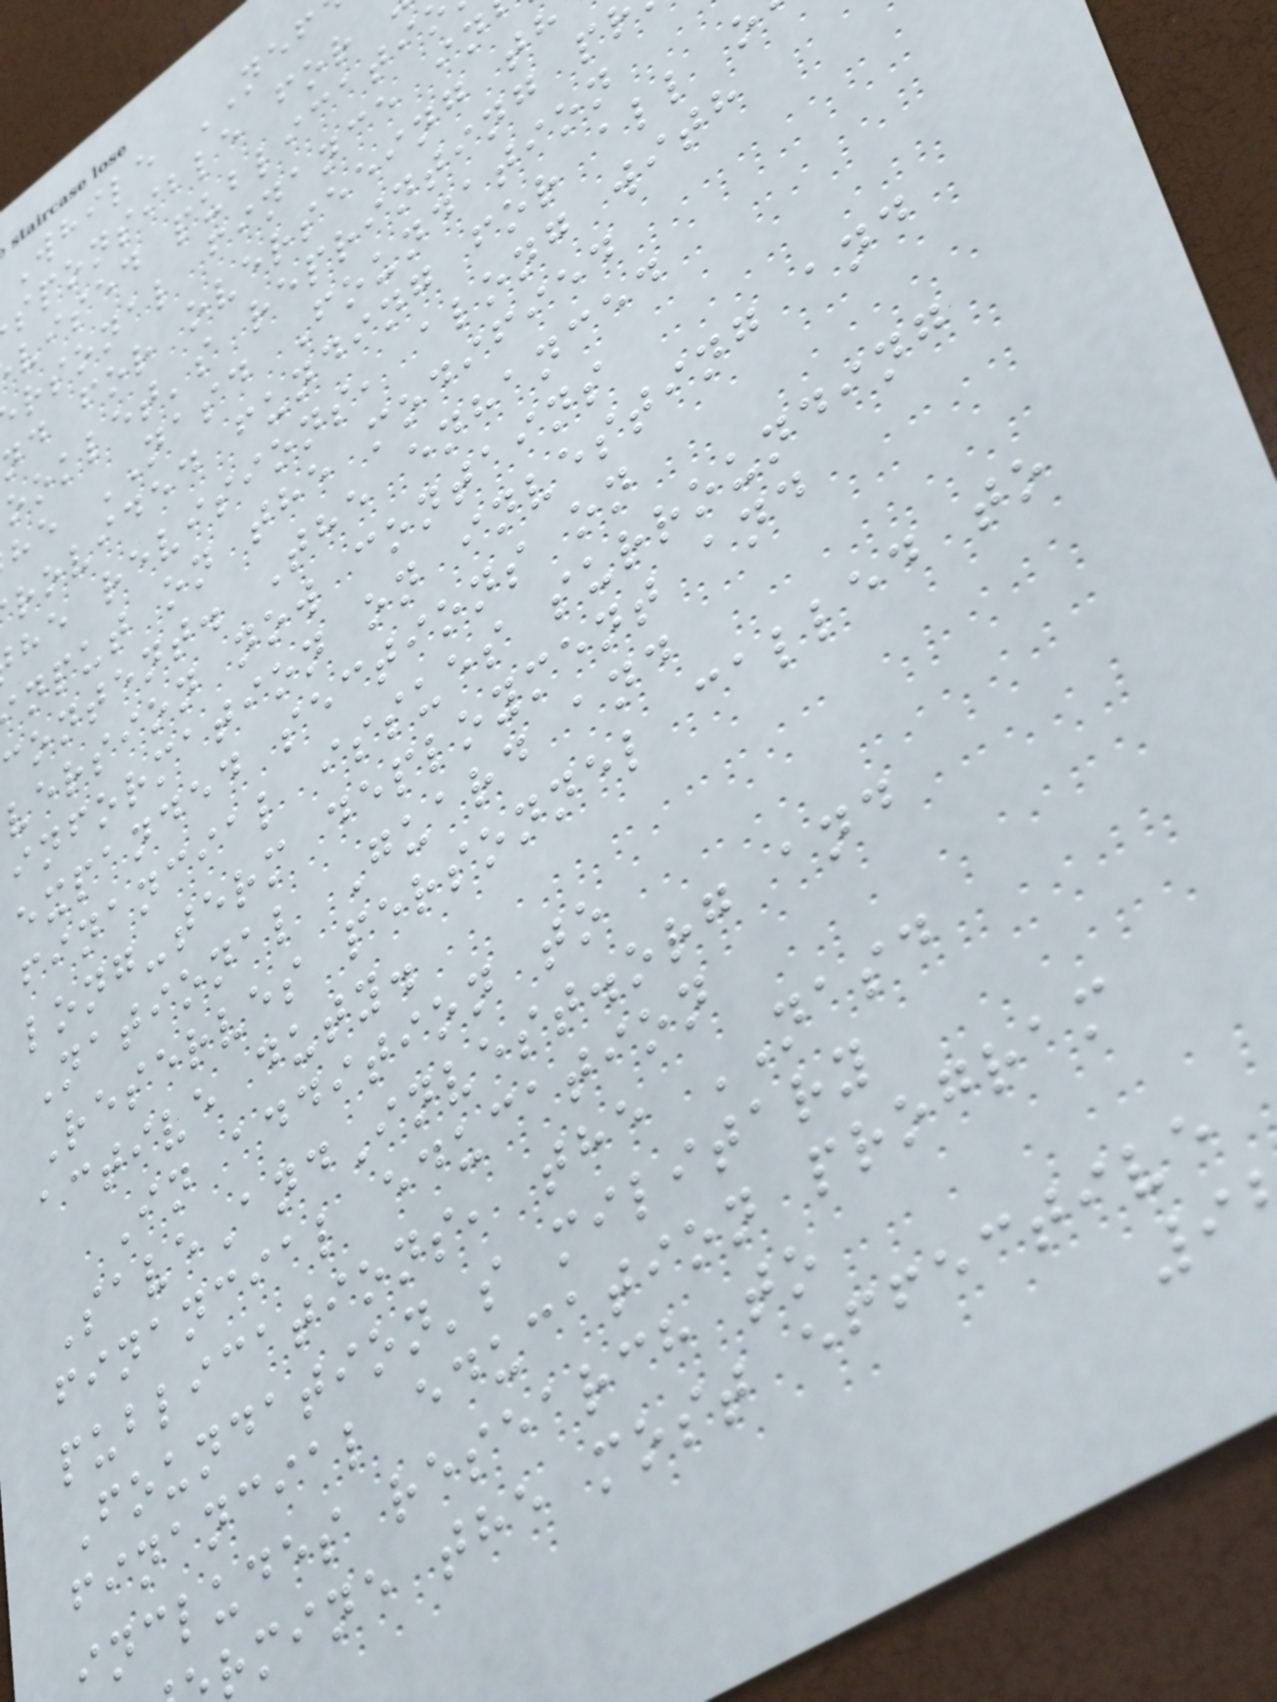While NEF
sponsible for
vised publicati
rsonal finance in
nd for overseeing th
ooklet's reprinting p
he NASD Foundation
rovided funding for all o
he revisions, along with
nput on the modified
content. The enhanced
version now contains
information on investing and
expanded sections on
financial issues surrounding
long-term deployment and
National Guard and
Reserves personnel called to
active duty.
In addition to
SaveAndInvest.org and
financial education
publications, the NASD
Foundation's military
financial education program
includes research to
rmine the most effective
